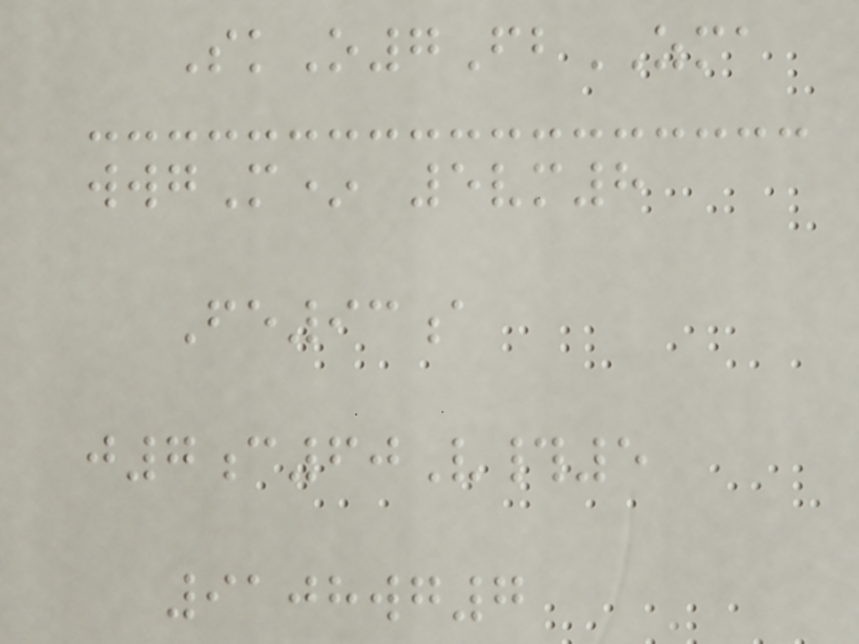SkO7FbZMA
wwgM* 5vm8
Fe93a
j7c60V#5
9108wg7
